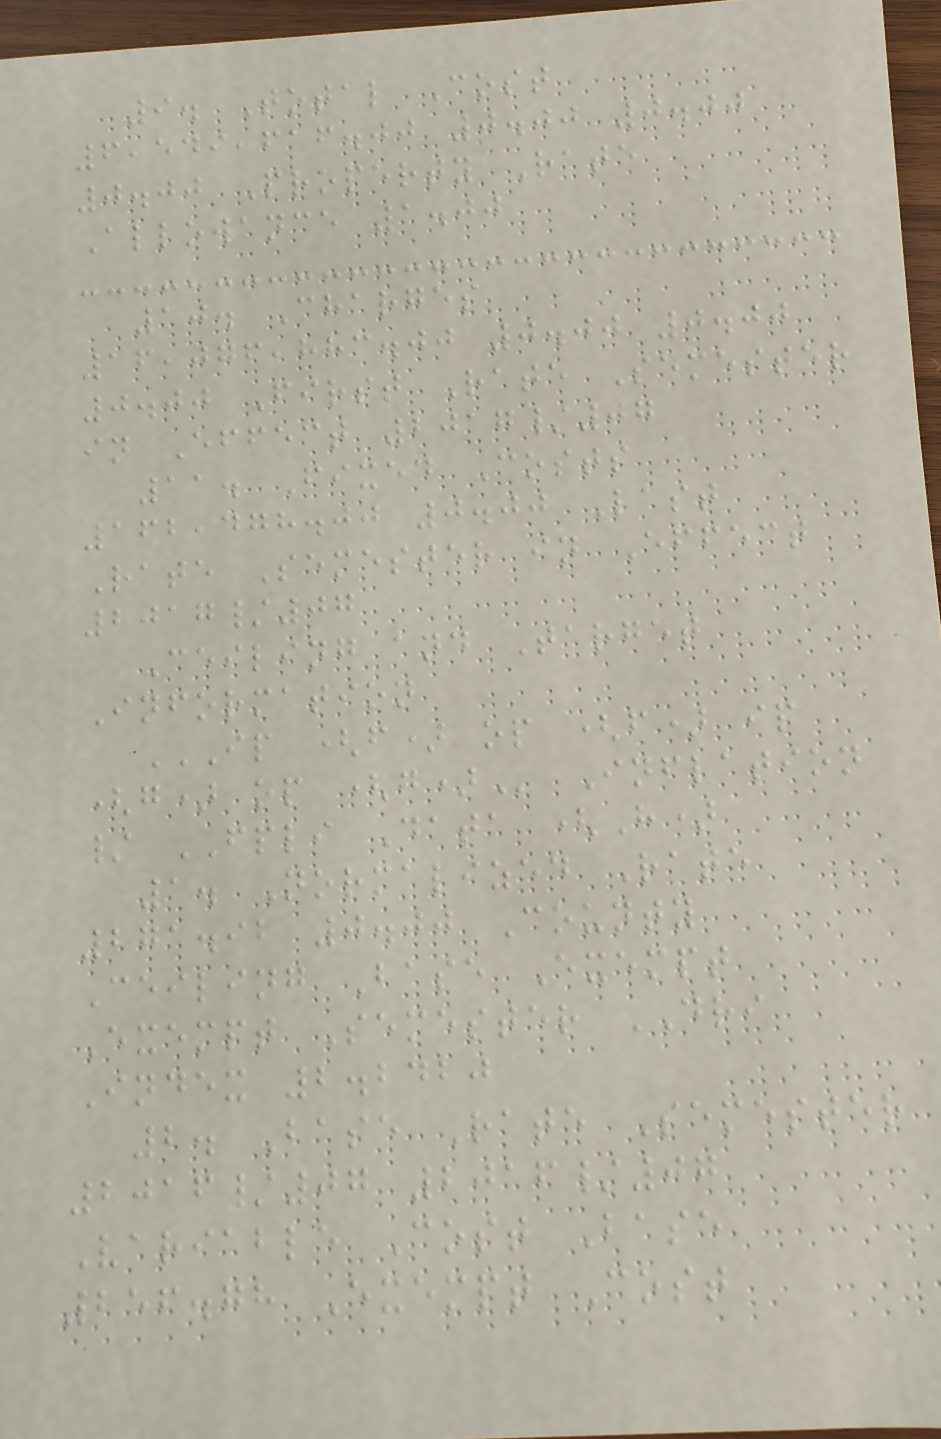9. Total Cost
6,549,616.00 0.00 0.00
0.00 Property Rate
Allowance 1.00
10. Charges
16,076,883.00 0.00 0.00
0.00 First Rate Semester
in Effect 2017/07
11. Fixed Costs
162,478.00 0.00 Last
Rate Semester in Effect
2017/07
Ceiling and Target
Information
IP (F) OP (F) IP
(G) OP (G) Inflation
/ FPLI Data (H)
1. Normalized Rate
271.92 0.00 County
Ceiling Base Exempt
Exempt Semester DRI
Index 2.2420
2. Base Rate Semester
2016/07 2016/07
Variable Cost Base
256.78 Exempt Cost
